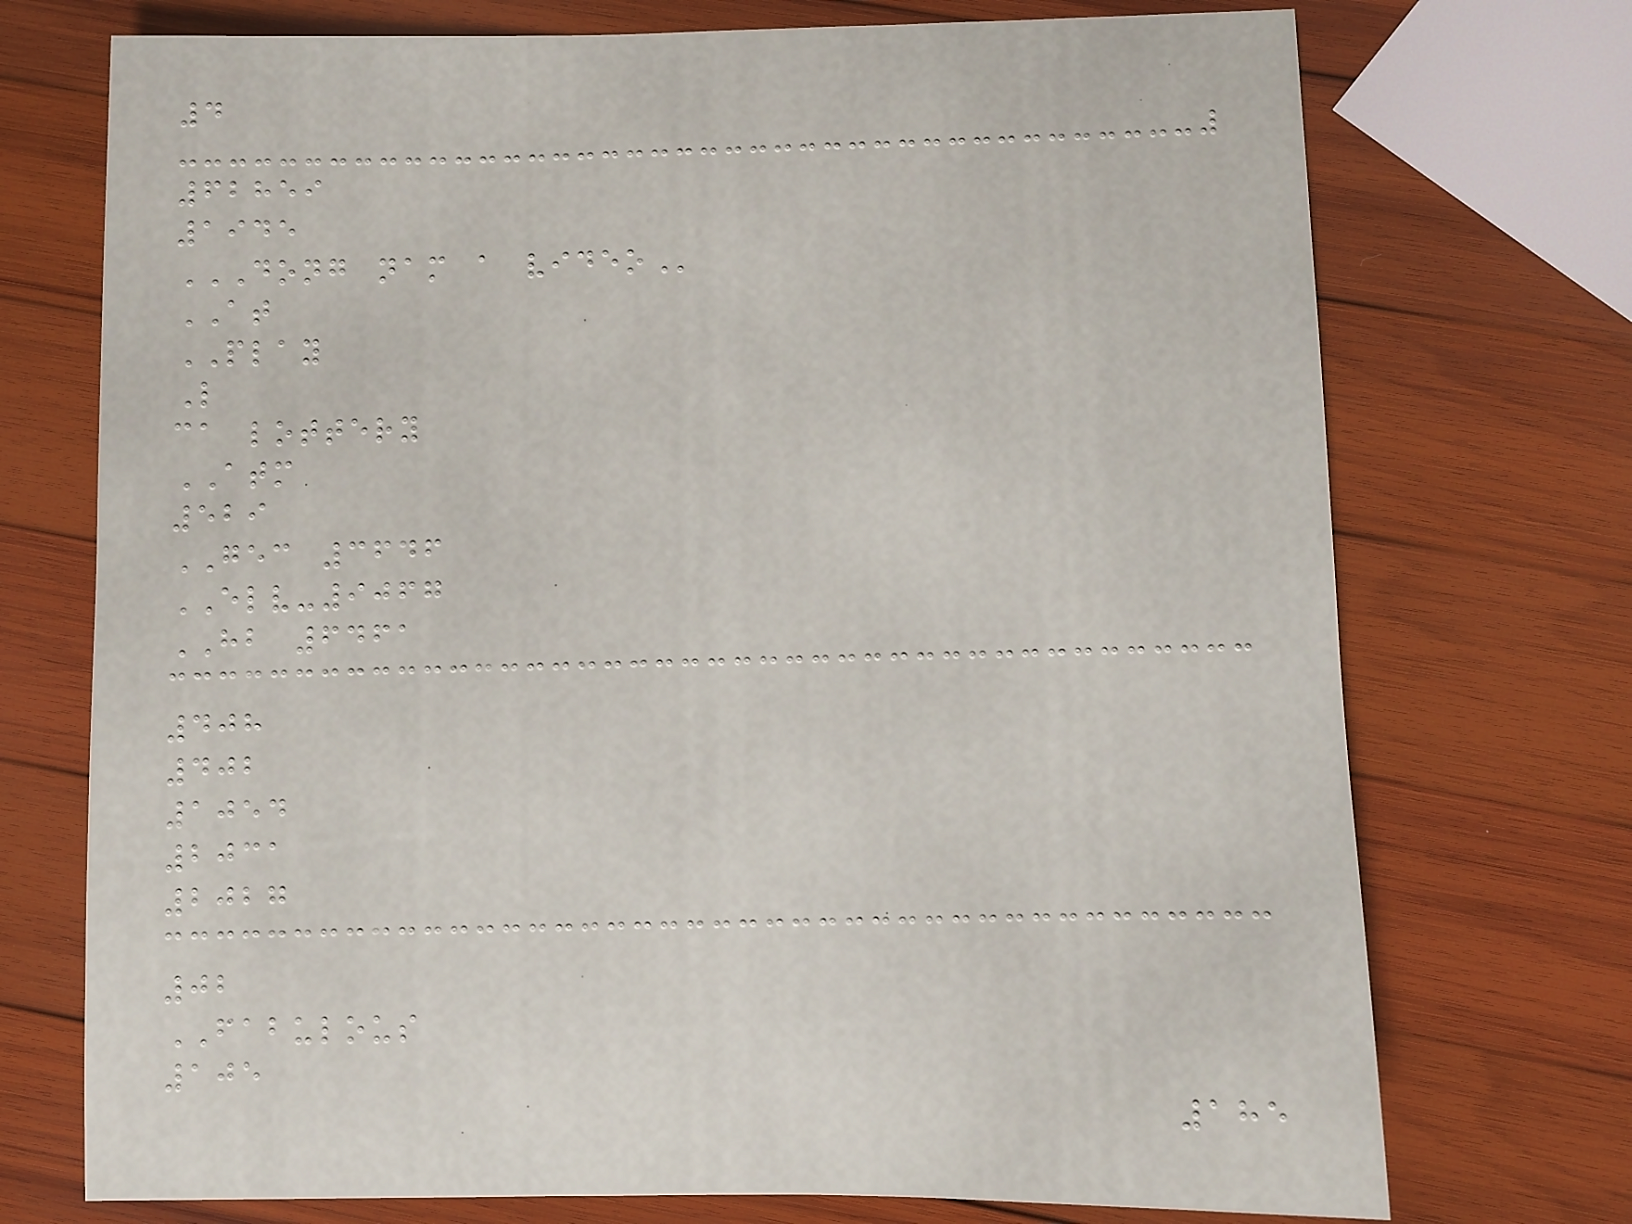4
62859
1945
DONG NAM A VIDEO
AT
PLAY
L
ca lottery
ATM
529
GEC 3646
ELV-9067
HB 6461
408
402
1054
2031
2027
02
FABULOUS
105
185
